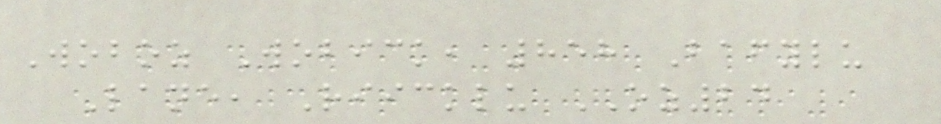Woboz Wobick, 858 Bafylu
Lane, Riicklu OZ24
